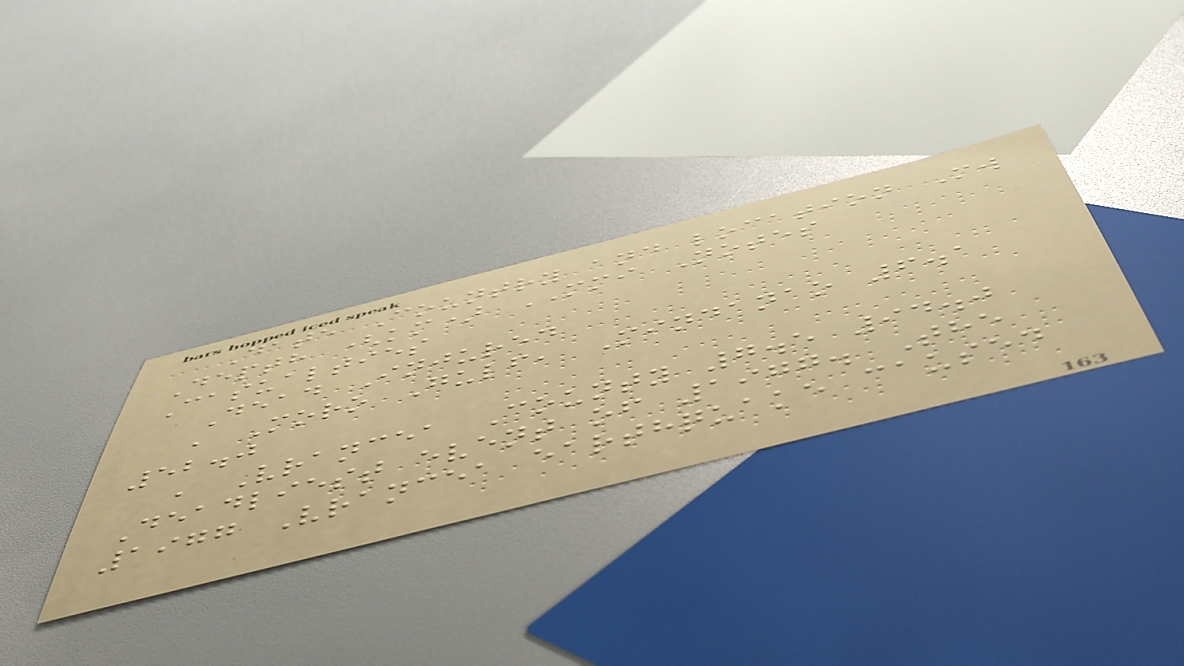Date Country and location Mw
Depth (km) MMI Notes
Casualties
Dead Injured
, Moro Gulf, Mindanao 6.1
52.0
, Vrancea County 7.5 94.0
Deadliest event of 1977. The
1977 Vrancea earthquake caused
